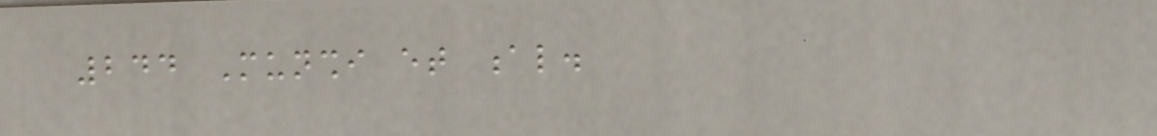244 Munshi et al.
